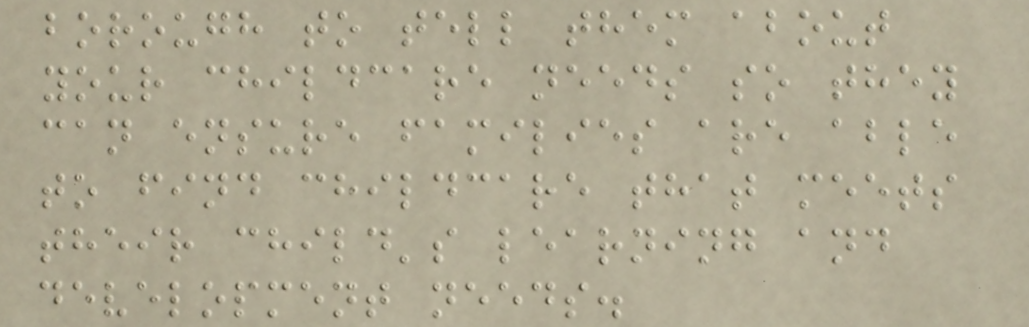borough to tell them about
your childcare needs so they
can ensure families are able
to find childcare that meets
their child's learning and
development needs.
